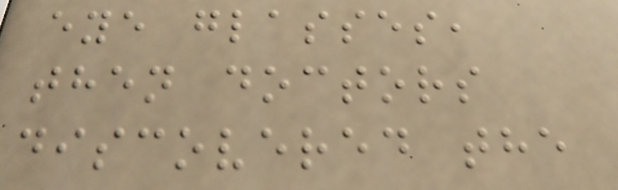eye glasses,
then doctors
discovered the
